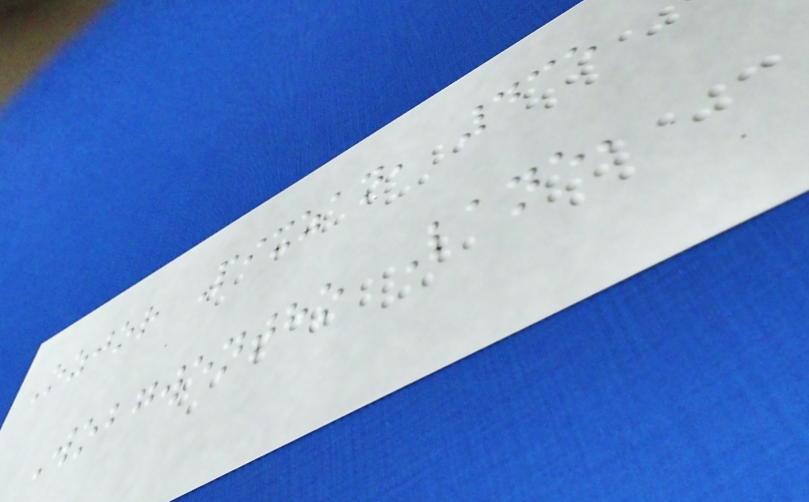Ozjor Pixzan, 435
Wobgwentho Lane,
